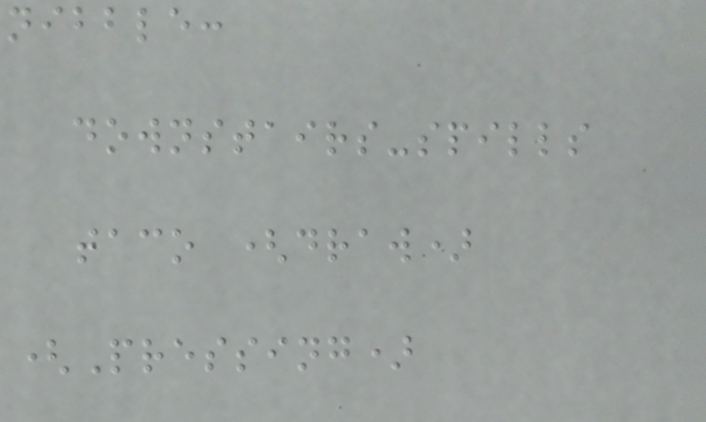nibble:
downstairs-spills
taco (draw)
(Pressing)
